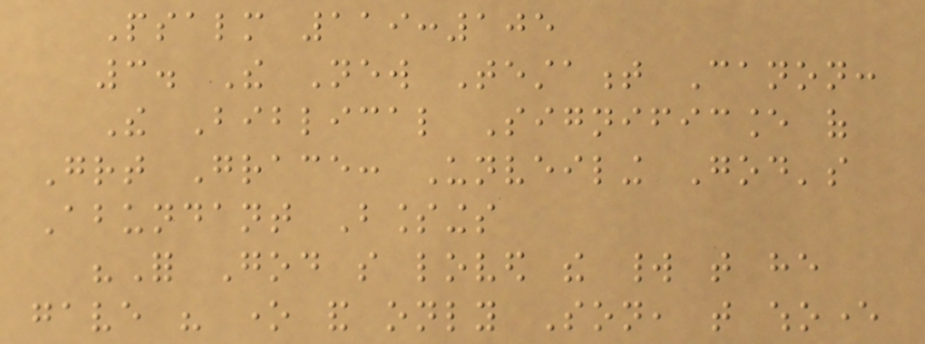Psalm 119:105
3. The New Testament Canon:
The Biblical Significance of
Great Grace: Unveiling God's
Abundant Blessings
"For God so loved the world that he
gave his one and only Son, that whoever
